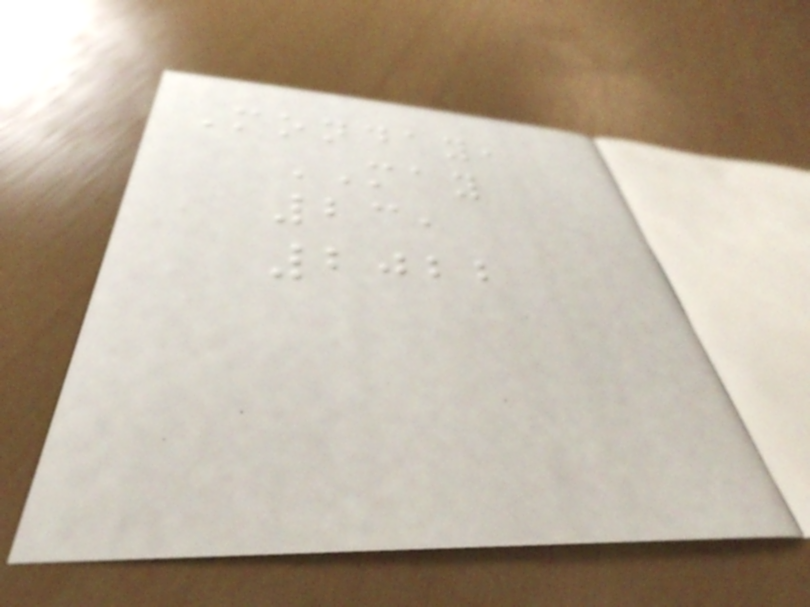Monday,
MAY
23,
2022
